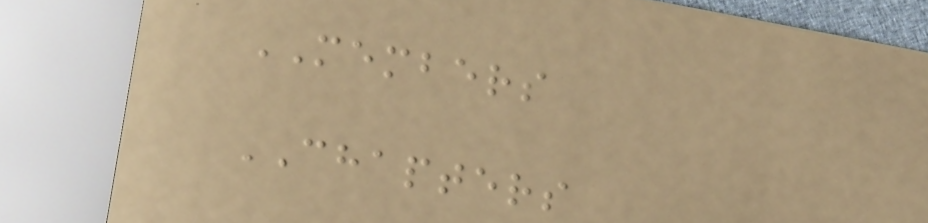MEMBERS
CHAPTERS
